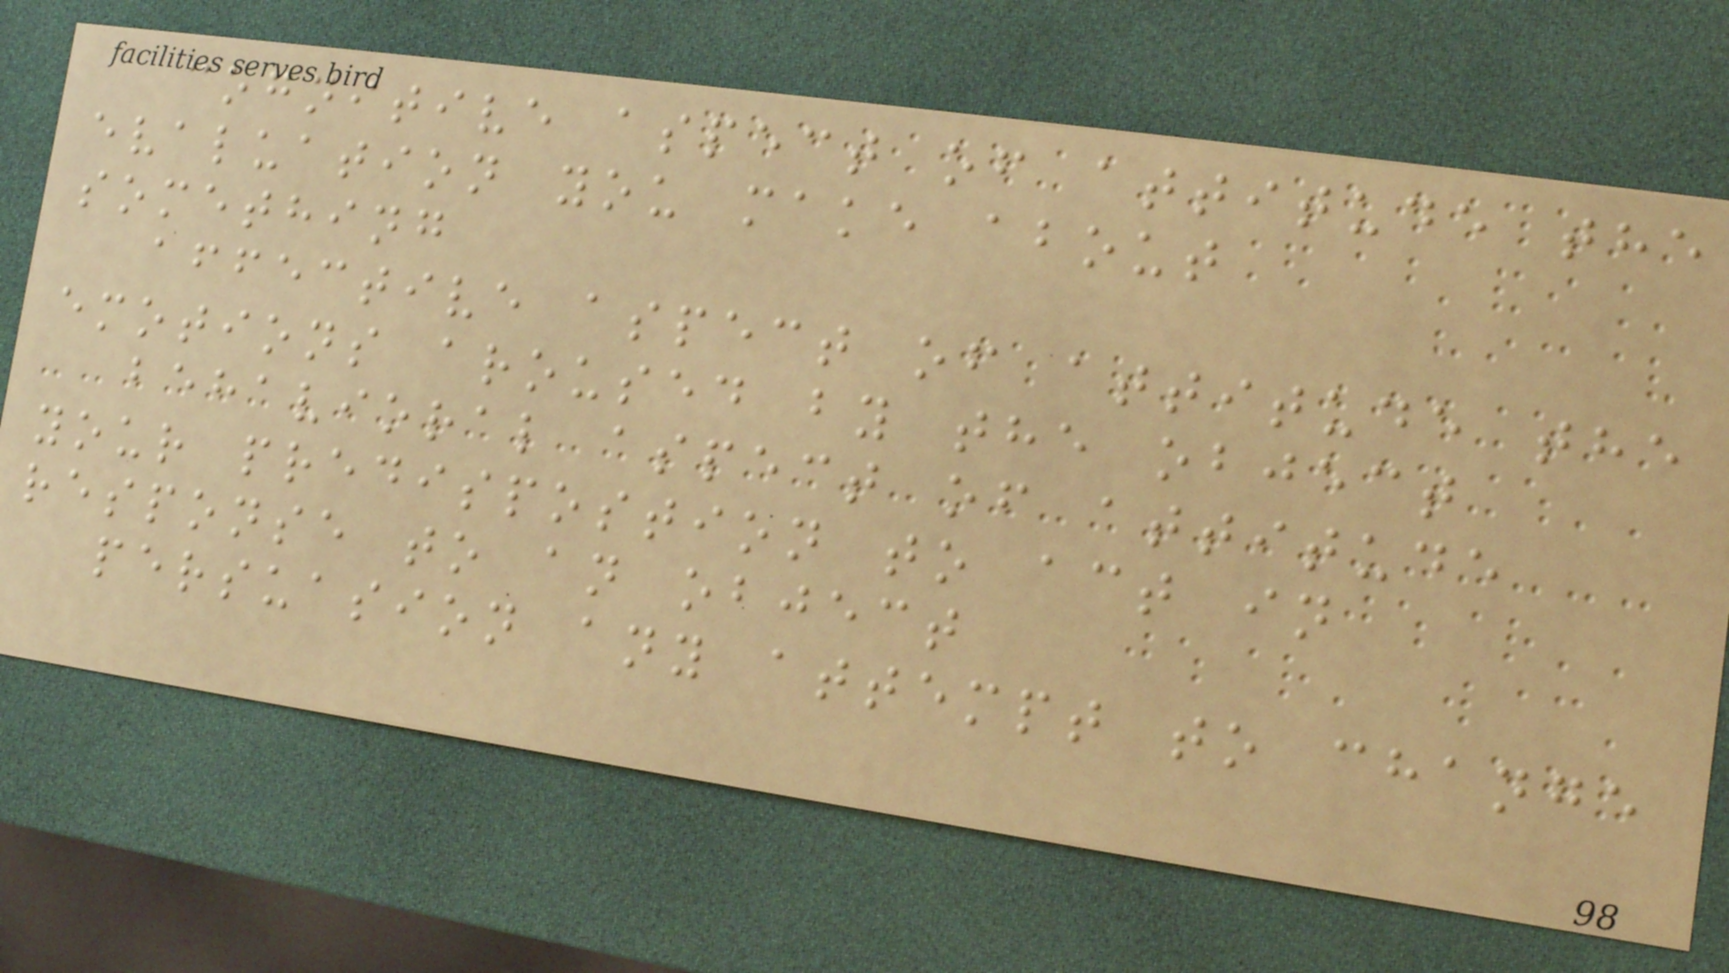cognitive aspect of attitude the
evaluation you make about
something
affective aspect of attitude the
emotions aroused by the object
behavioral aspect of attitude
your predispostion to act in
response to an object
persuasion any attempt to change
